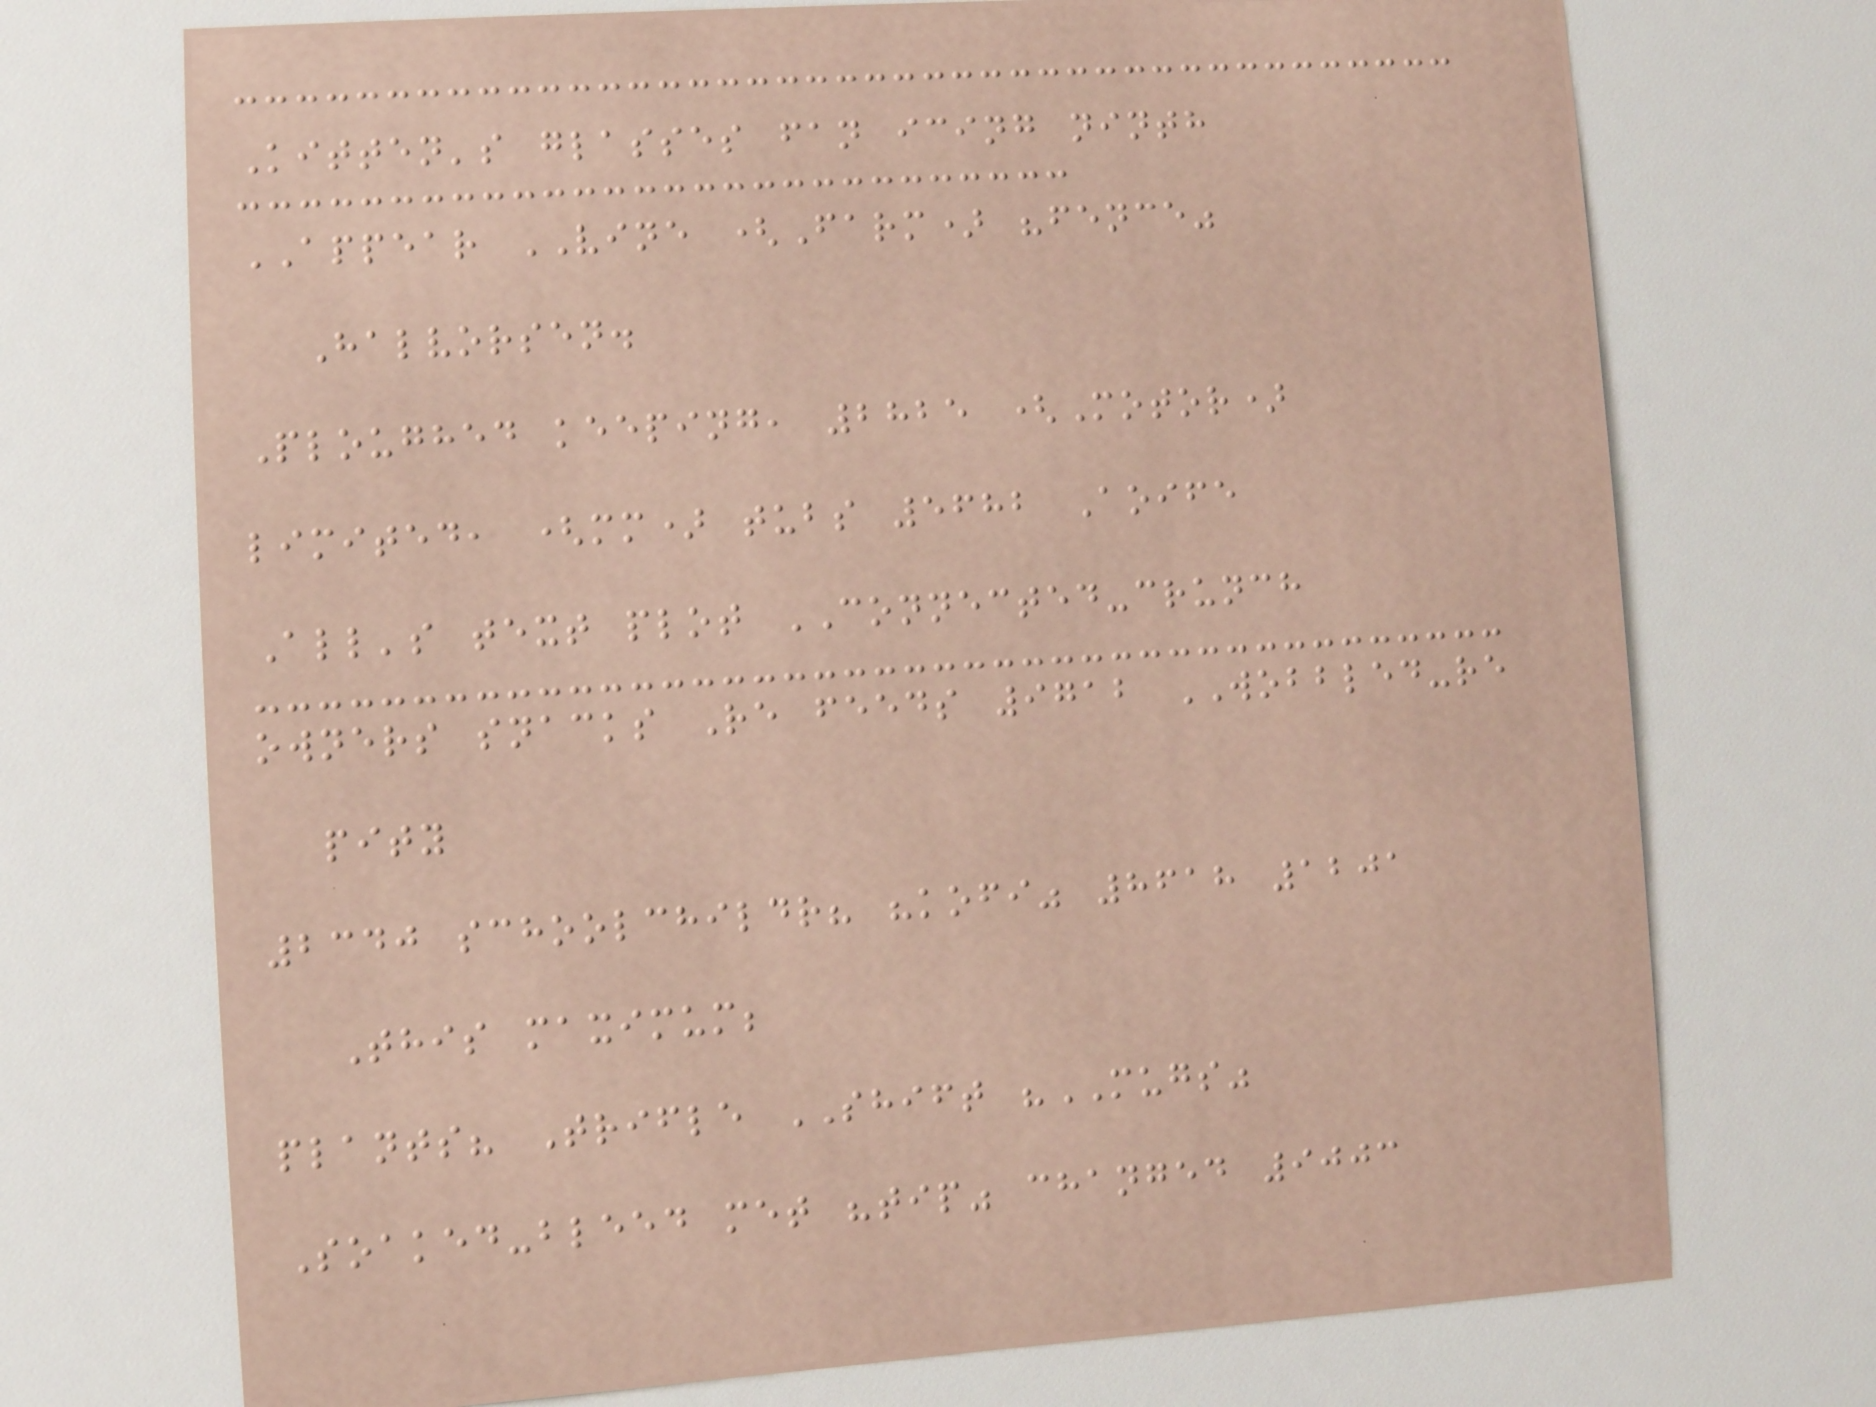Kitten's glasses fan icing ninth
APPEAR VINE (Farm) "fence"
Halvorsen.
Ploughed keeping, 2825 (Motor)
limited, (mm) tubs 5682 Aoife
All's text plot CONNECTED-crunch
owners snacks Re feeds 9712 WOBBLED-re
pity
2340 schoolchildr? "kofi" 8618 1201
This maximum;
plants? Trifle SHIFT "MUGS"
Soaked-bleed met "tip" changed 9003
